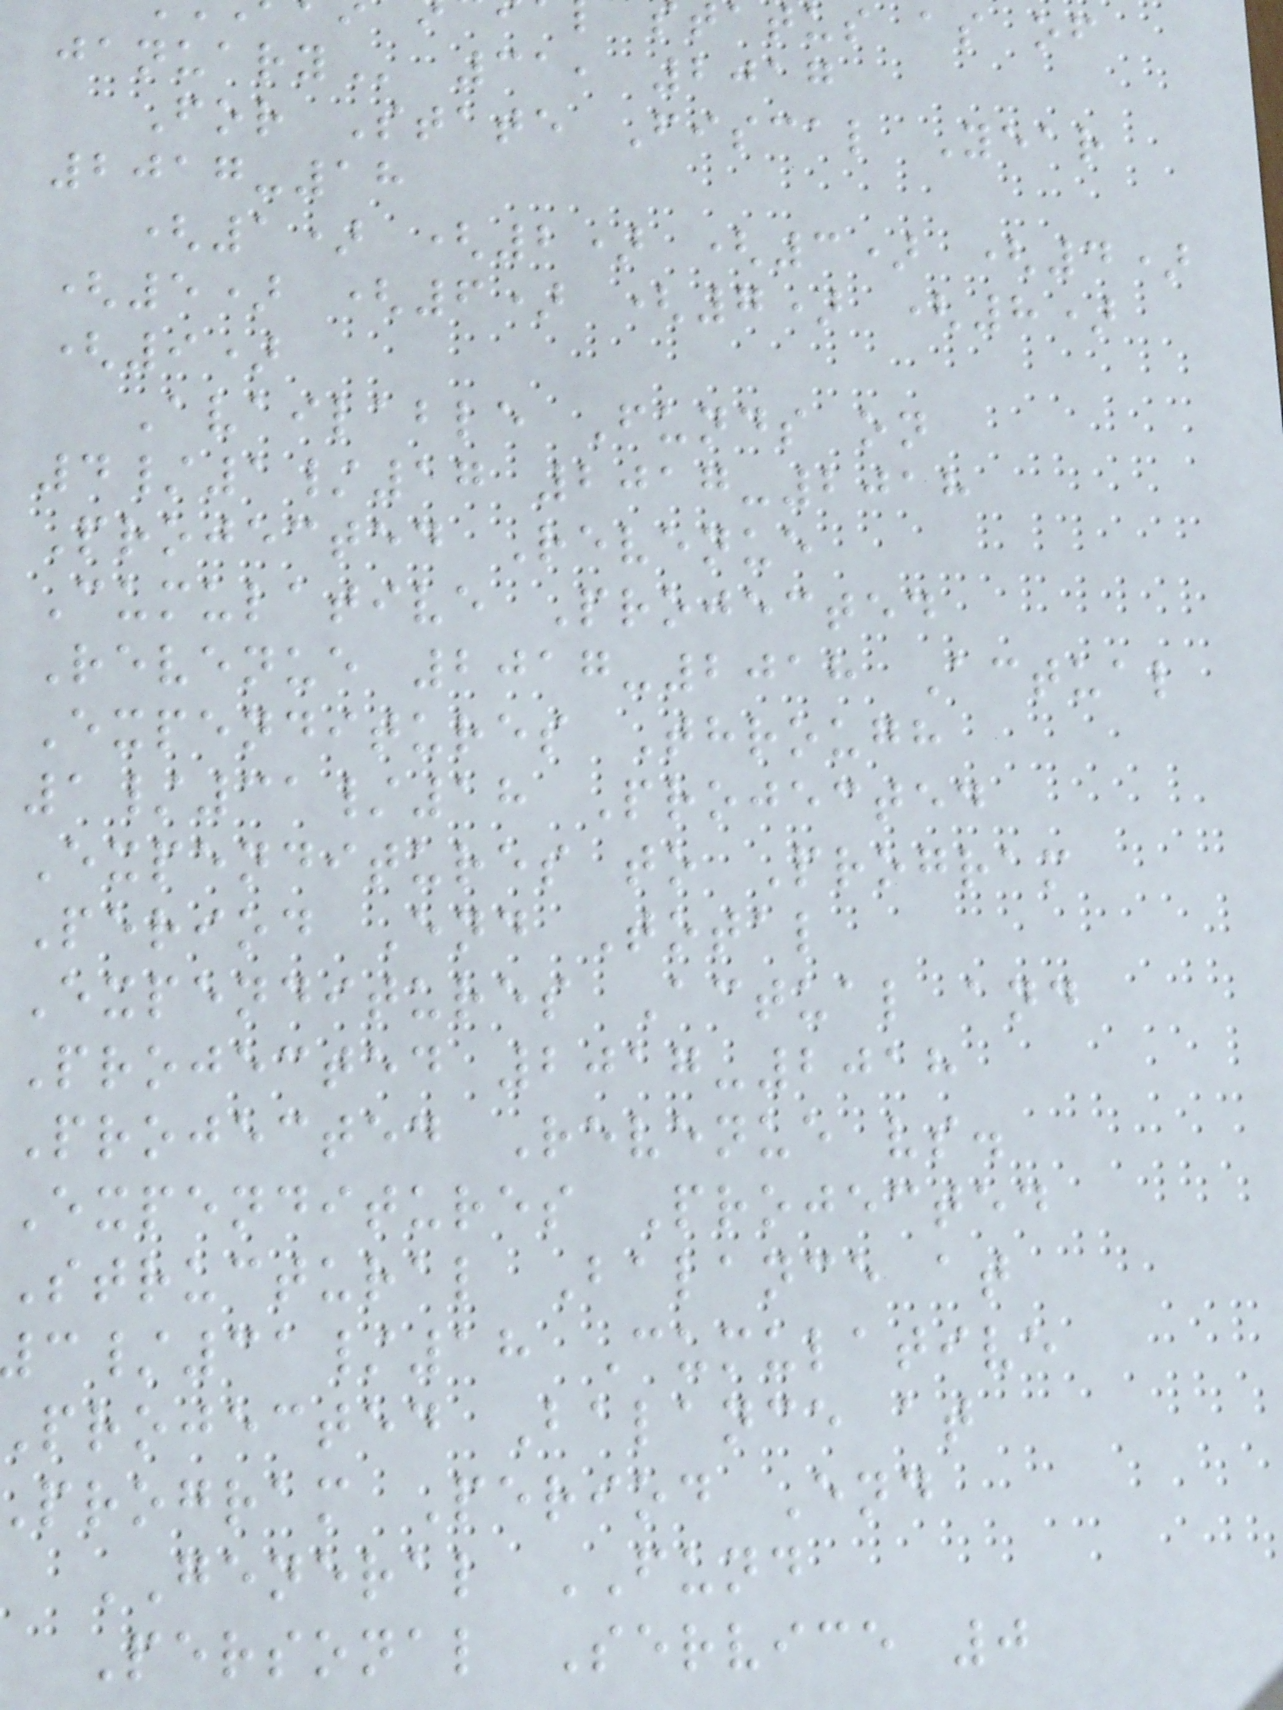atus as of
31, 2017
For State Fiscal Year
2017-18
(1) (2) (3) (4)
(5) (6) (7) (8)
(9)
Available Funds on
4/1/17 2017-2018
Projected Revenue
Cumulative Projected
Revenue 2017-2018 Actual
Expenditures Through
1/31/18 Projected
Expenditures to Program
Period End Total
Expenditures Actual and
Projected 2017-2018
Projected Revenue vs.
Expenditures Projected
Structural Balance at
/31/18 Cumulative
projected Balance at
program Period End
GENERAL FUND
Personal Service 0
